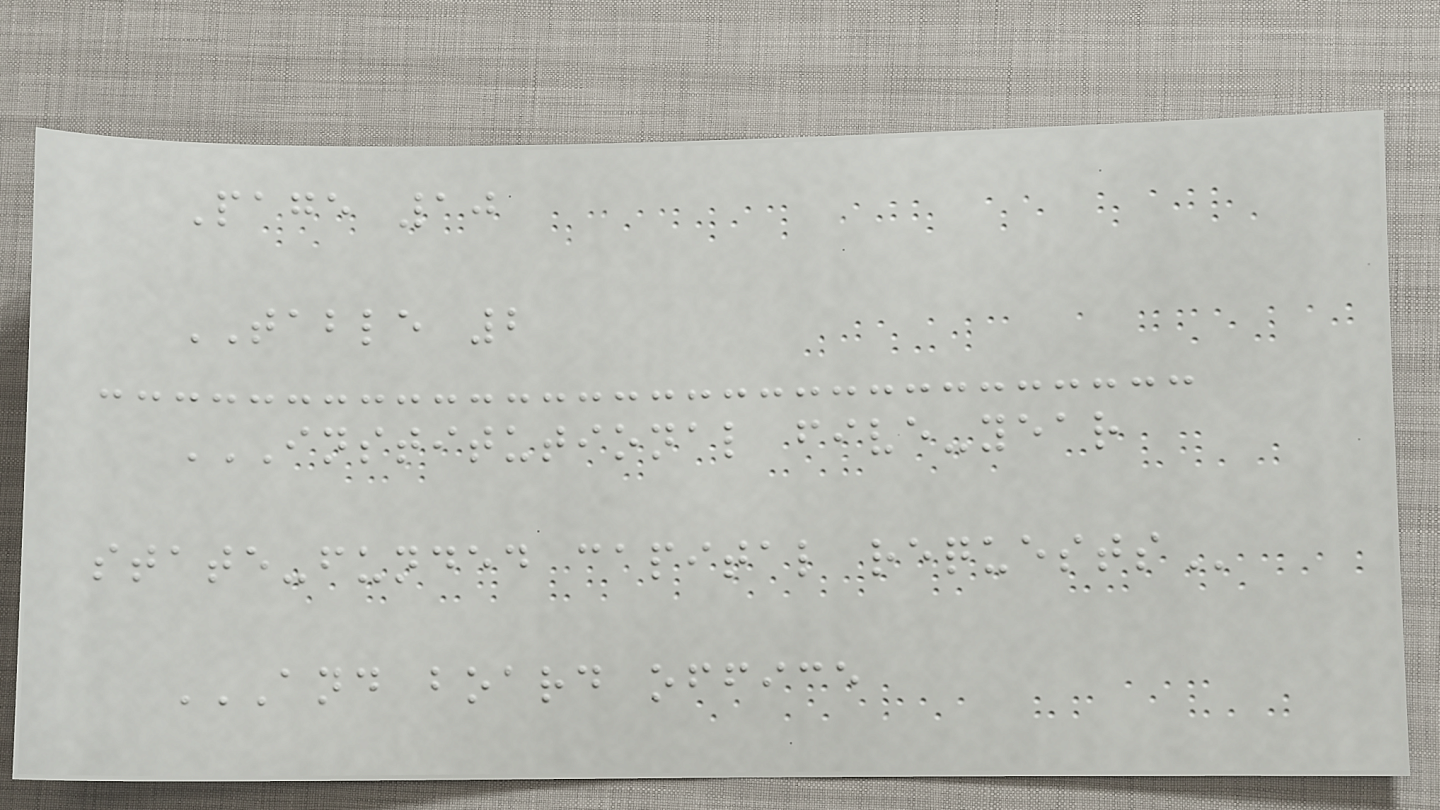Page 10
TABLE 2
INSTITUTIONAL FIVE-YEAR
STATE-FUNDED CAPITAL REQUESTS
AND BOARD OFFICE
